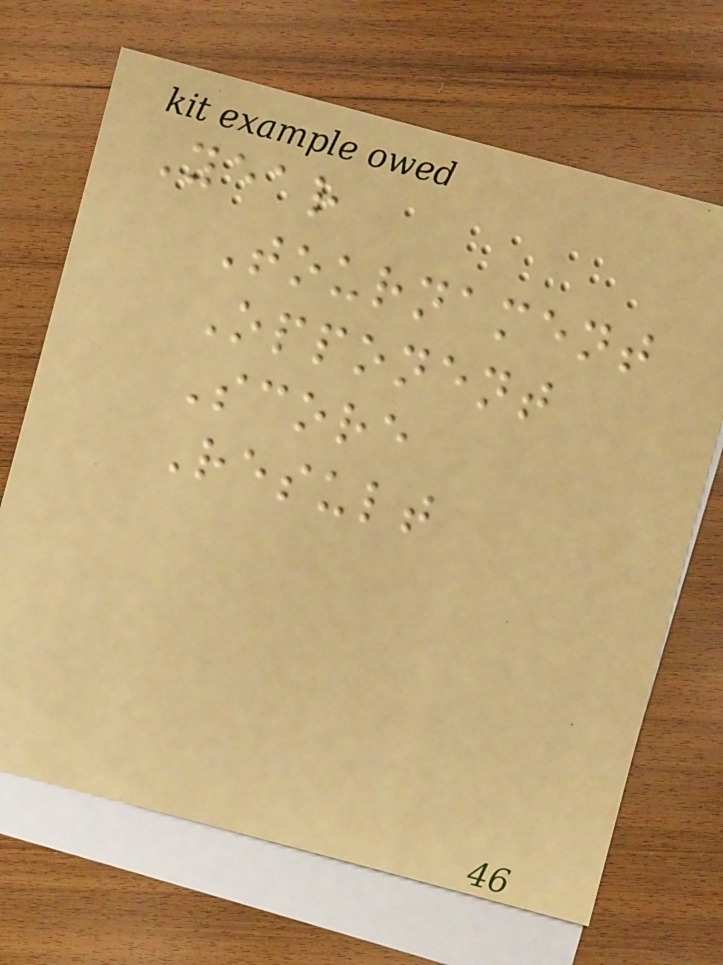Year
Tournament
Opponent
Score
Result
